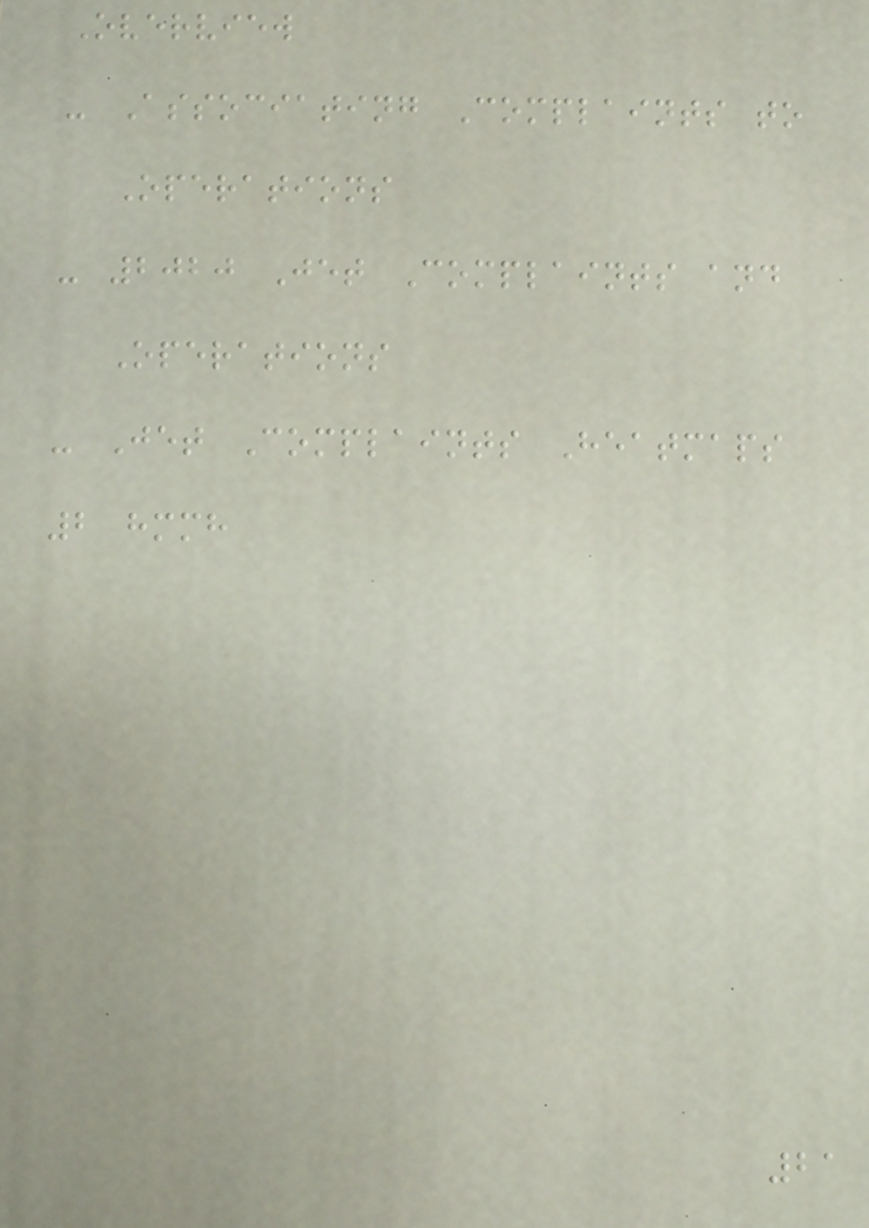Overview
- Associating Complaints to
Operations
- 2020 Jet Complaints and
Operations
- Jet Complaints Heatmaps
2 hmmh
21
